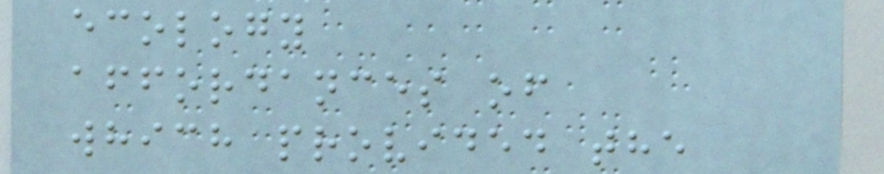ecology
affordances of
which provided the
